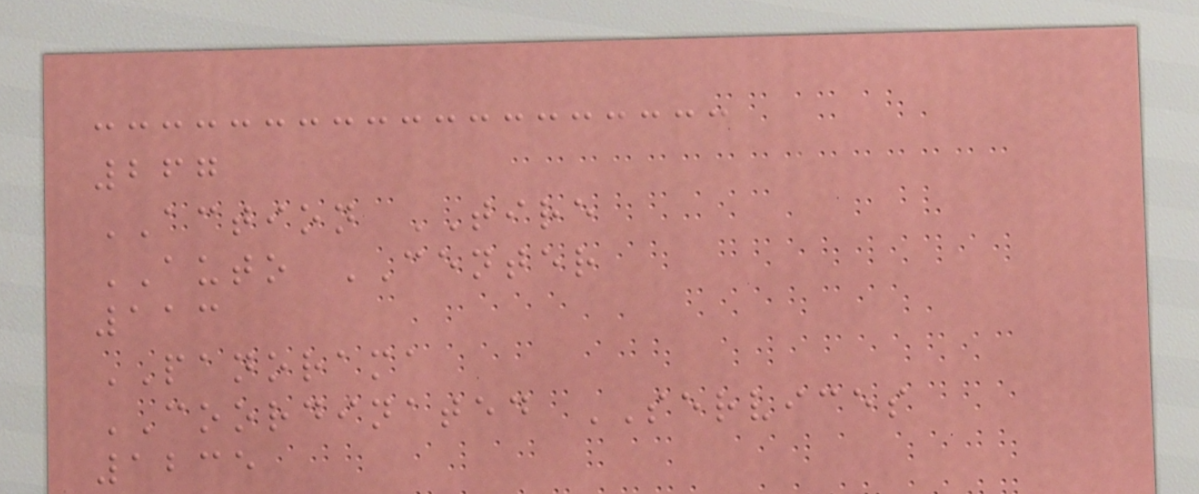267
ACTION TIRE
AUTO CENTER
113
PANORAMA
COORDINATED SERVICES
1235
